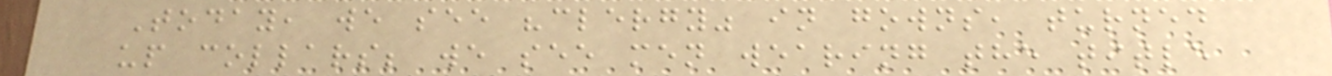Today, we see "clergy" in gowns, turned
up collars; we see men wearing the title
